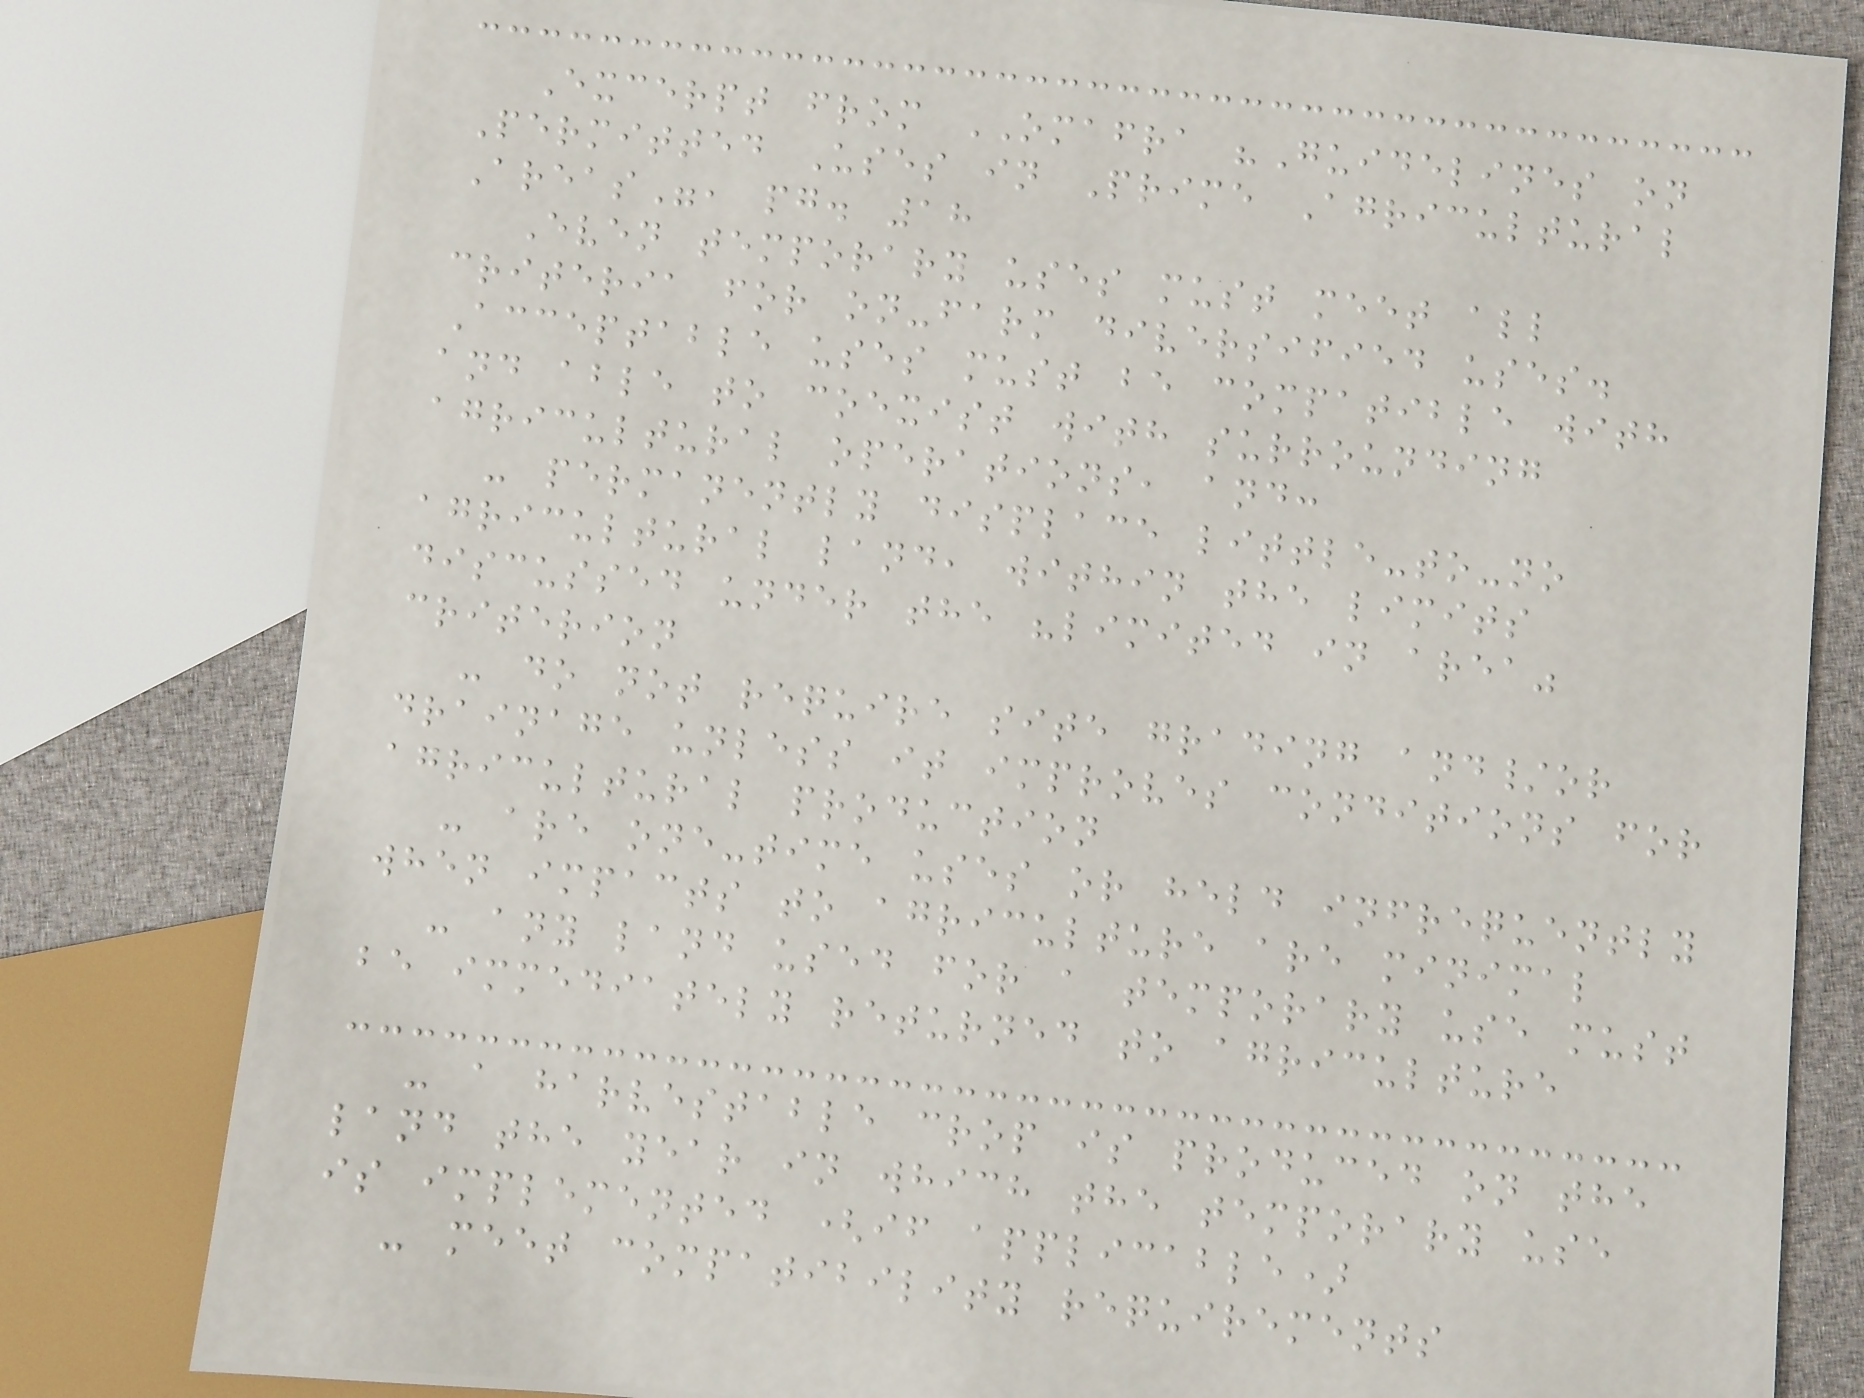Excerpt from OMAFRA "Guidelines on
Permitted Uses in Prime Agricultural
Areas", pg. 18
Even temporary uses must meet all
criteria for on-farm diversified uses.
Acceptable uses must be compatible with
and able to coexist with surrounding
agricultural operations, and:
- permanently displace little-to-no
agricultural land, within the limits
discussed under the "limited in area"
criterion
- do not require site grading and/or
drainage unless it improves conditions for
agricultural production
- are one-time uses or held infrequently
when impacts to agriculture are minimal
- any land used for a temporary use must
be immediately returned to agriculture
- a harvestable crop is produced on the
land the year in which the temporary use
is implemented (if applicable)
- meet compatibility requirements
